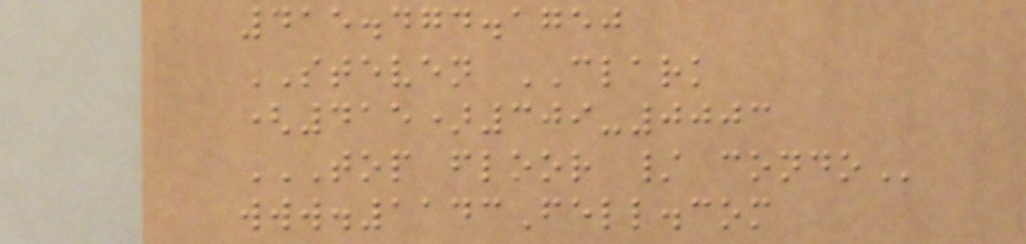415.474.1750
STEVEN CLARK
(415)309-0003
TOP FLOOR / CONDO
www.1143Fell.com
